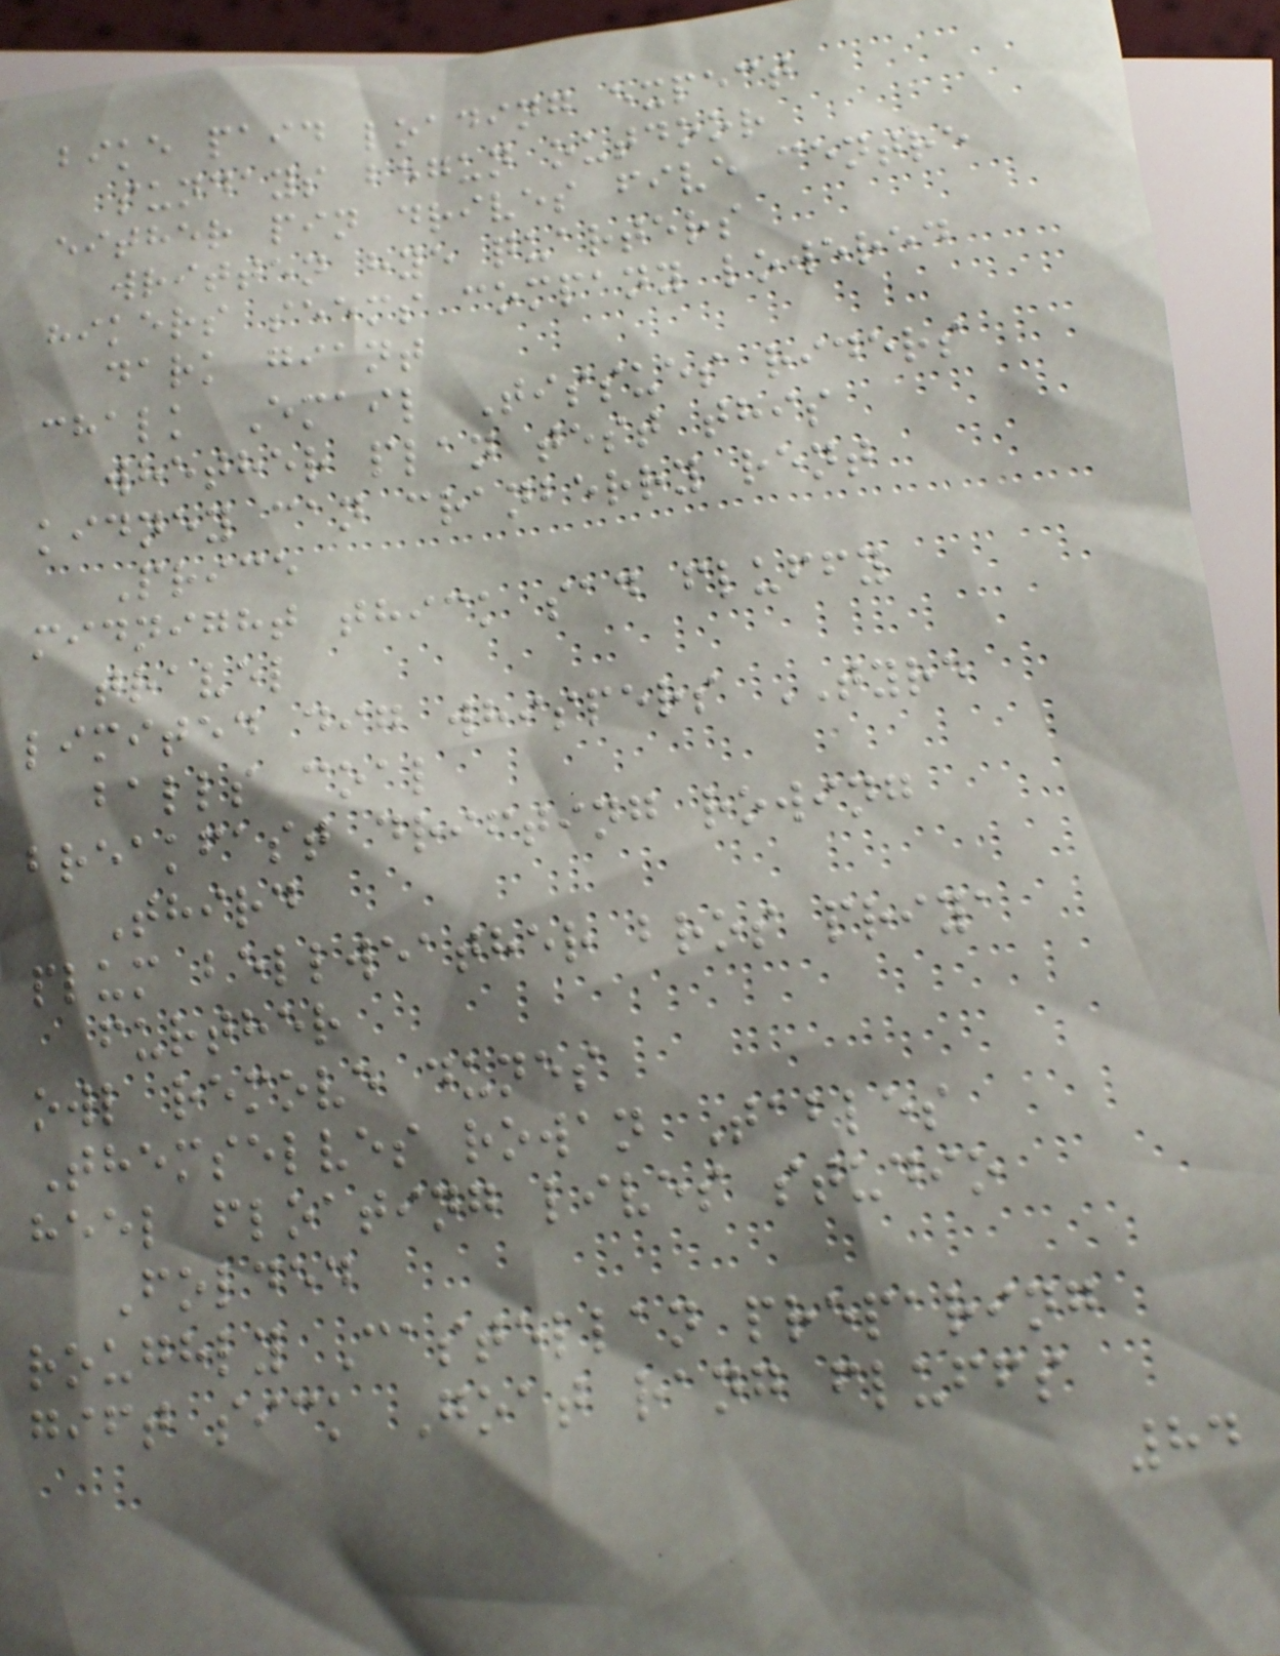bike paid loading expect
sundays begun outdoor
either pin drives five centre
written hye quarters
hikers seems company lowered
dark giant
chalk Email Tissues riders
whether plan test this
kidney can cranberry rent
Price
midnight thick sad fluffy
travel
limited dig whispers TYRE
balls coal
breakfast drifting rowing
Third
plum bellweather bros priya
further
owl remove dunes
Themselves rowan Tables
heel floating lives studio
Folded
roughly Castellan preparing
gift sick Goat rang fluffs
84
